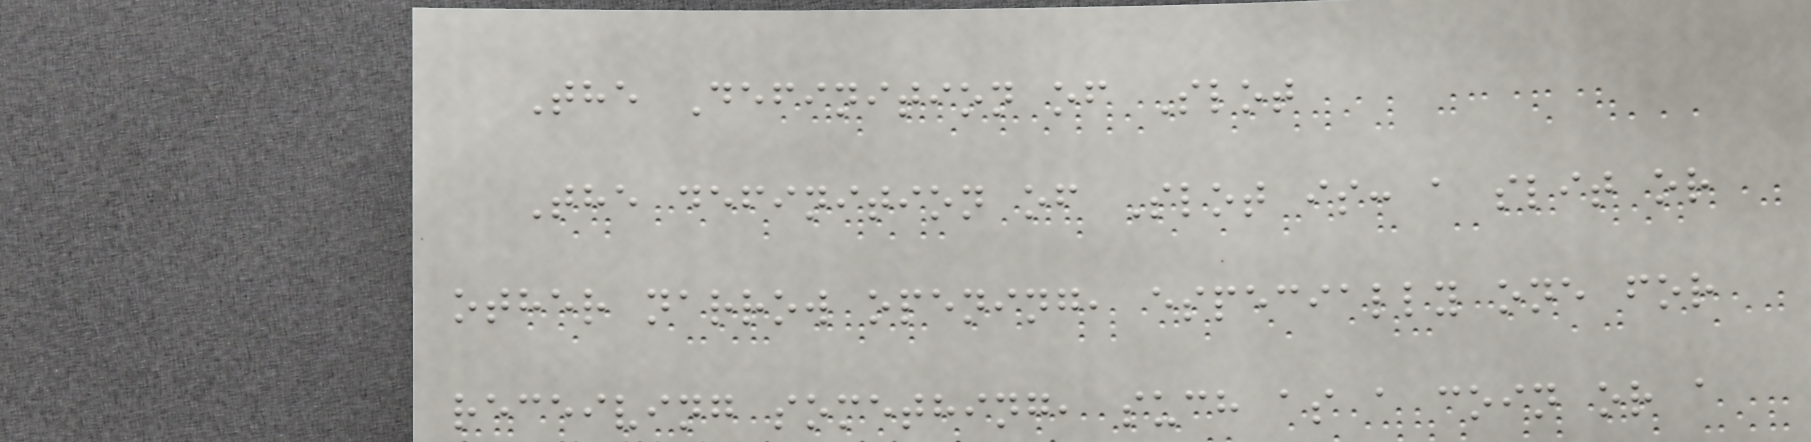The Definition of Slot
The definition of Slot is: a slit or
other narrow opening, especially one for
receiving something, such as a coin or a
